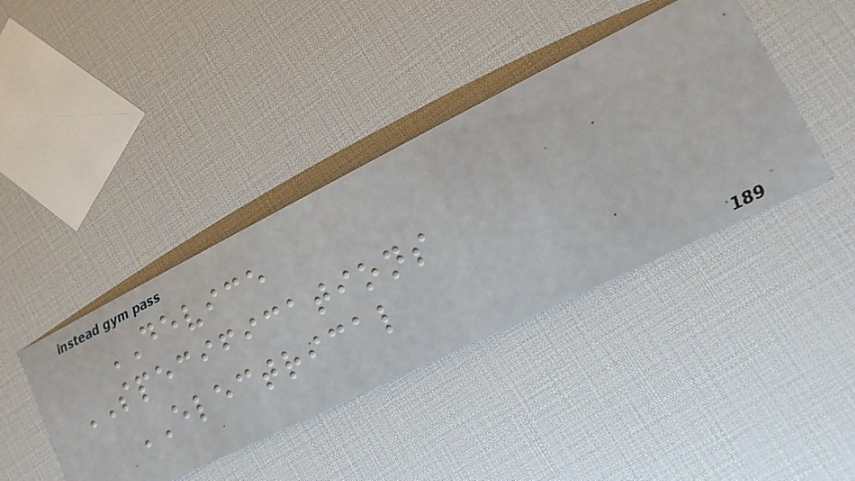DEVICE
SPECIFICATIONS
ELECTRICAL
